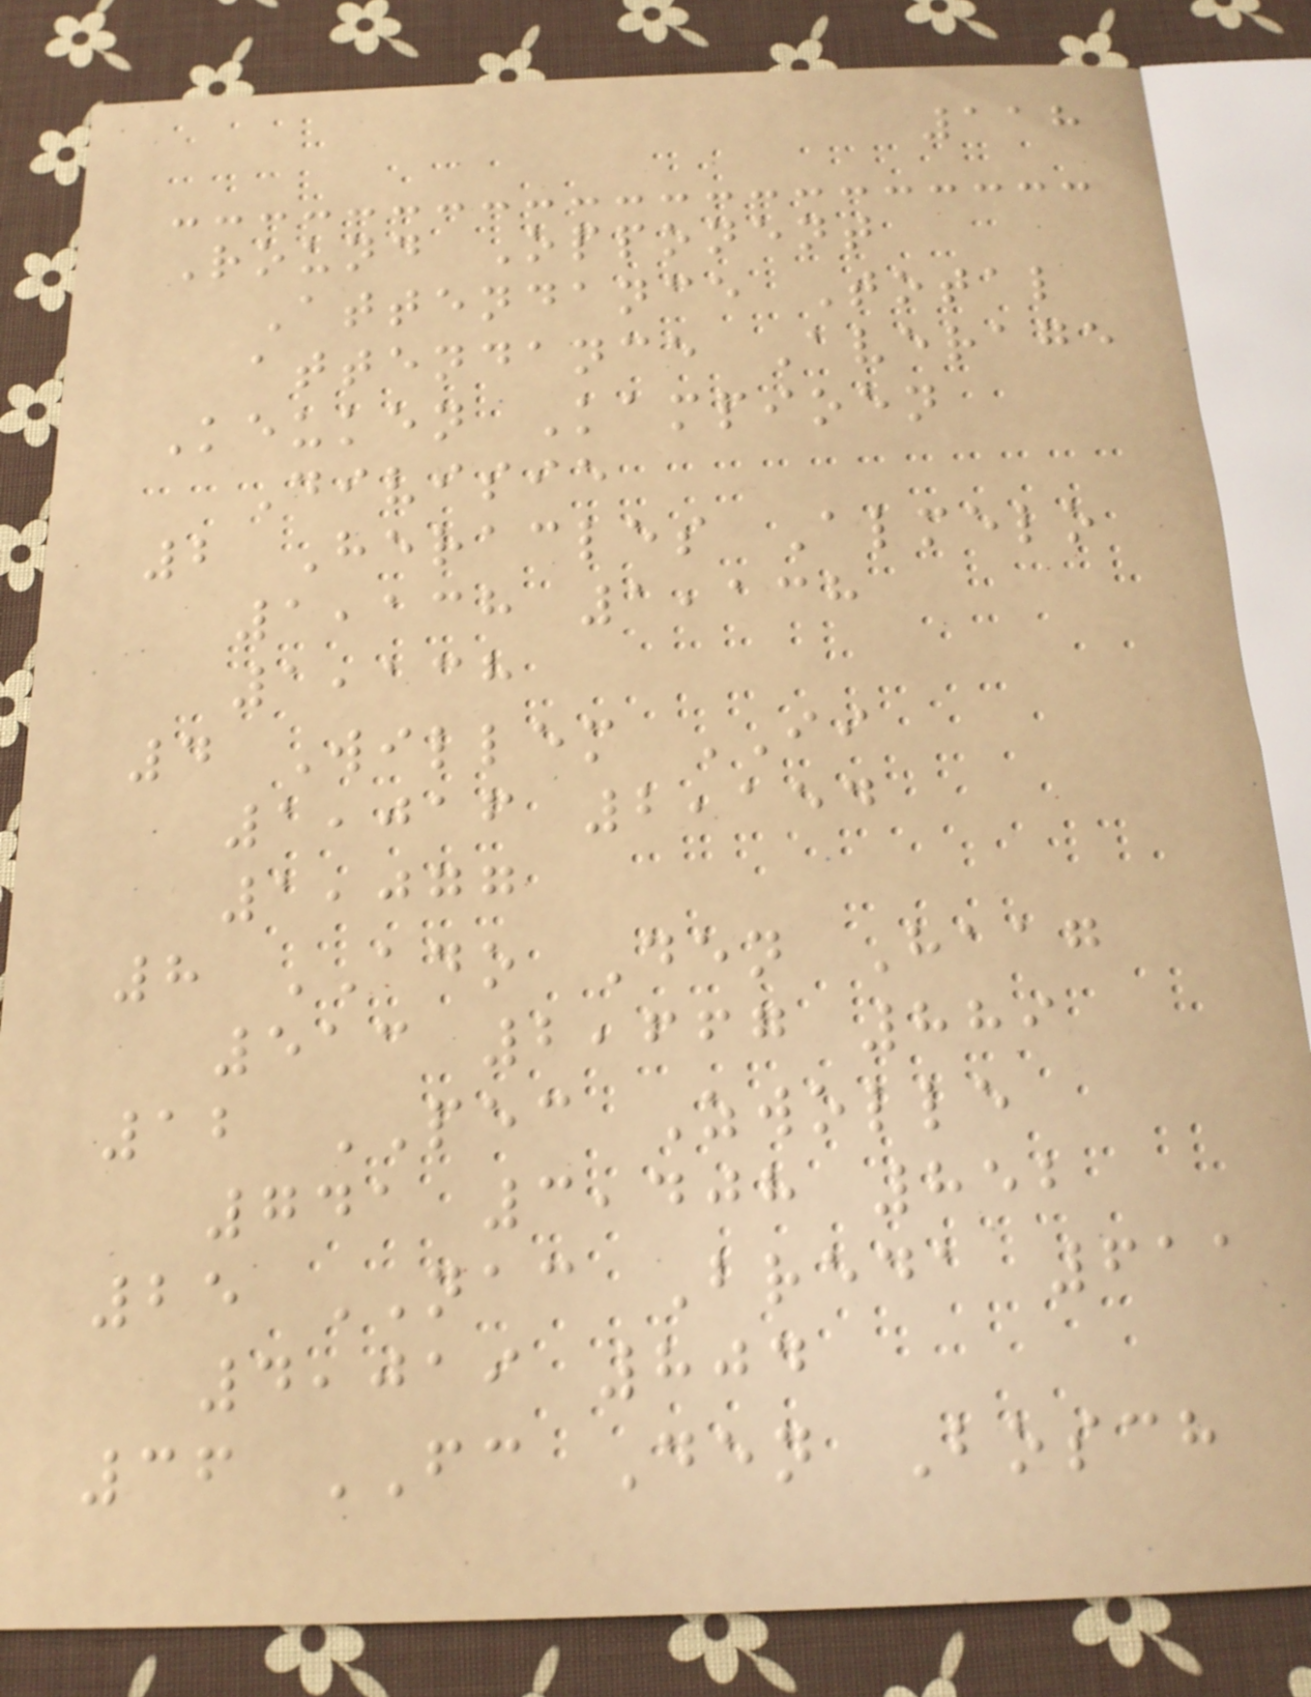118
Round Opponent
Attendance Total
attendance Average
Keuken Kampioen
Divisie
2 Heracles Almelo
1,138 1,138
1,138
4 Willem II
1,016 2,154
1,077
8 ADO Den Haag
513 2,667 889
12 PEC Zwolle
741 3,408 852
25 NAC Breda 611
4,019 804
36 FC Den Bosch
